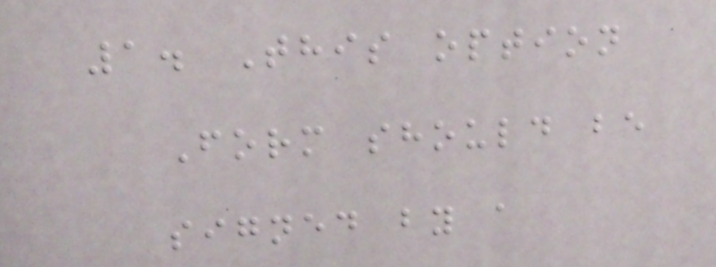1. This option
Form should be
signed by a
